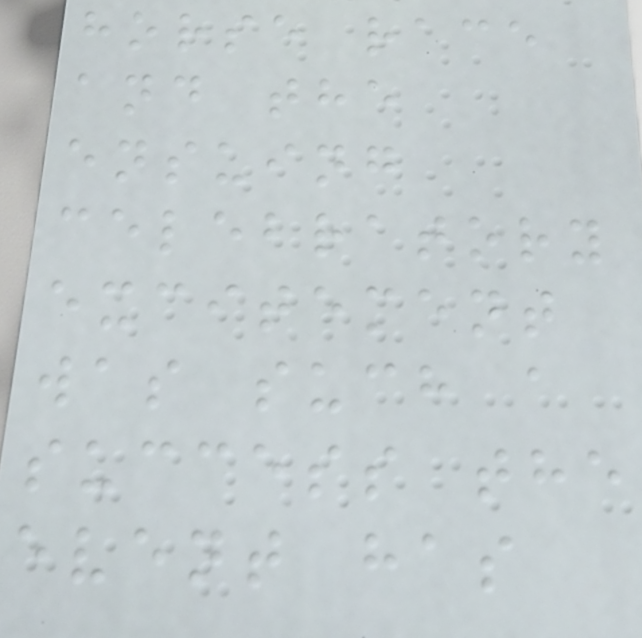horse race
and the
ensuing
celebratory
excitement
was such a
success the
event has
